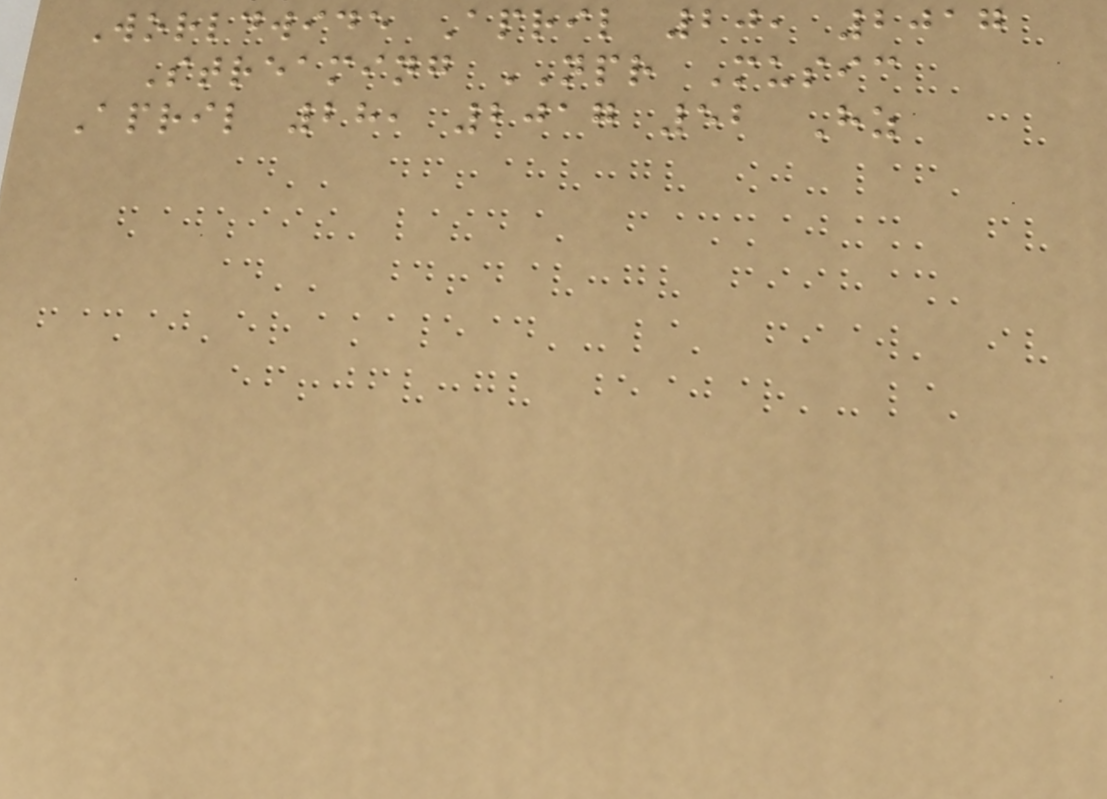Worldwide April 20, 2017
Streaming NPR Music
April 28, 2017 52 Hz
